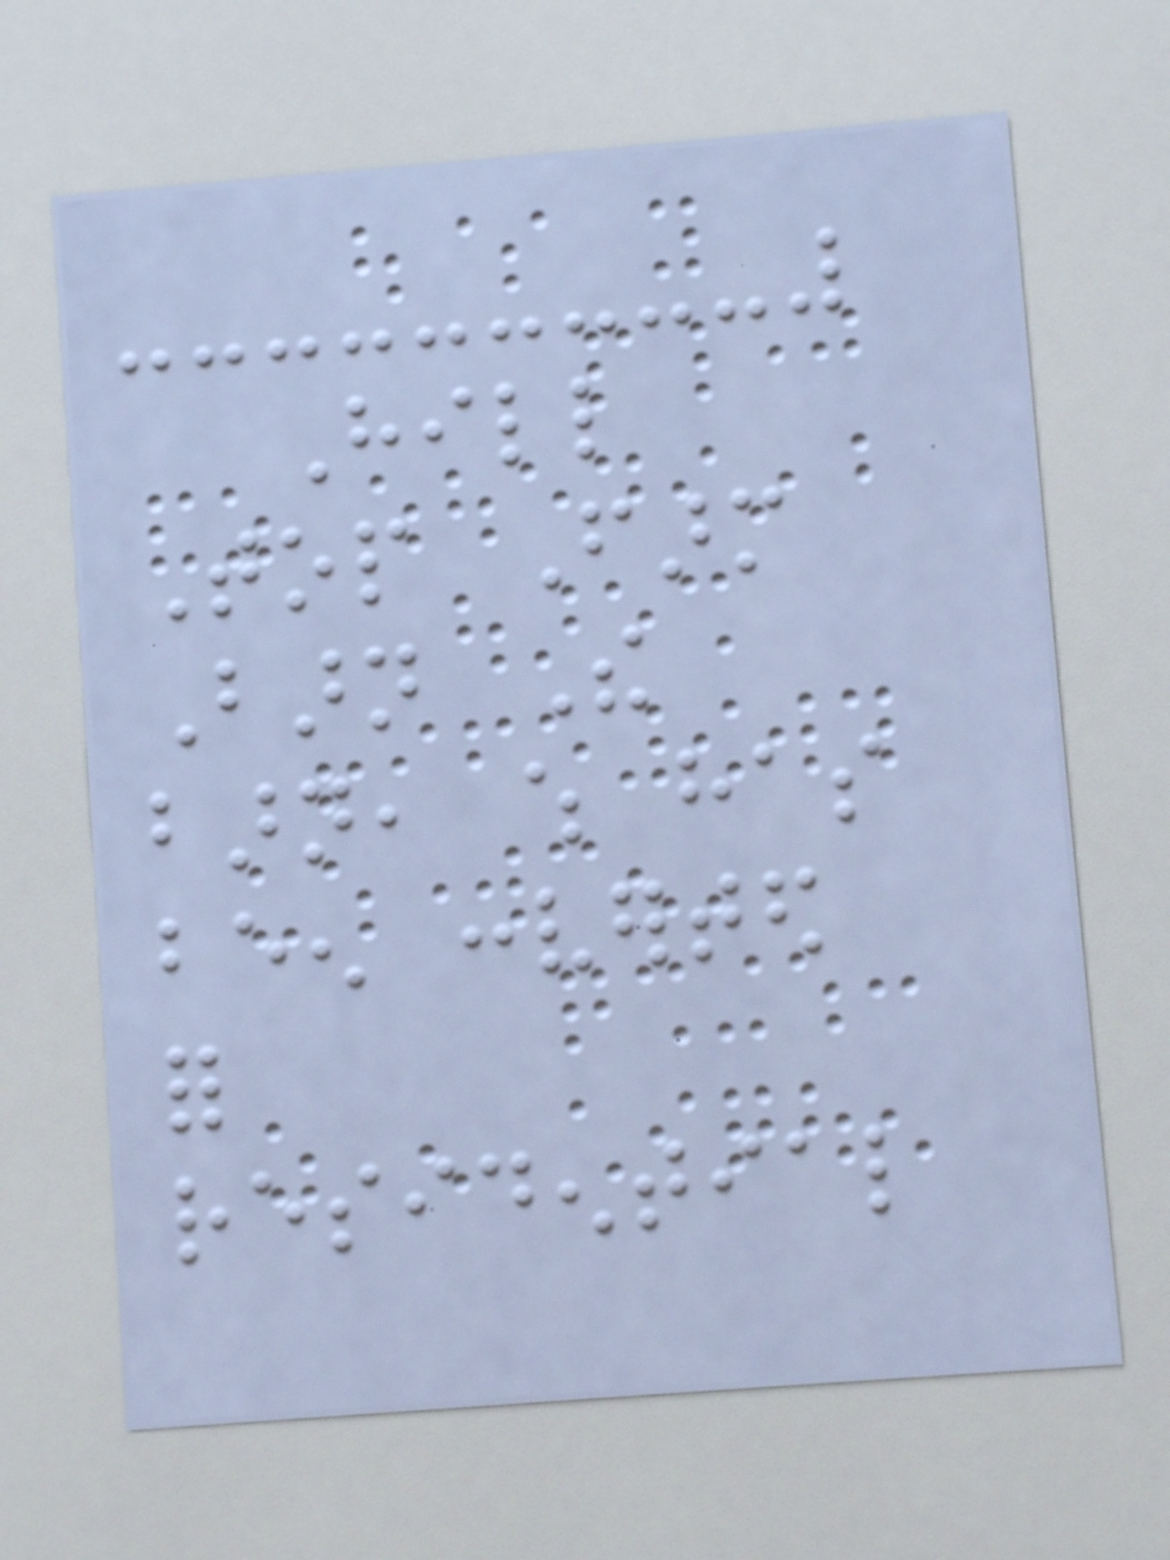Hill
Top Farm
Barn The
barn, which has
been converted
for
residential
